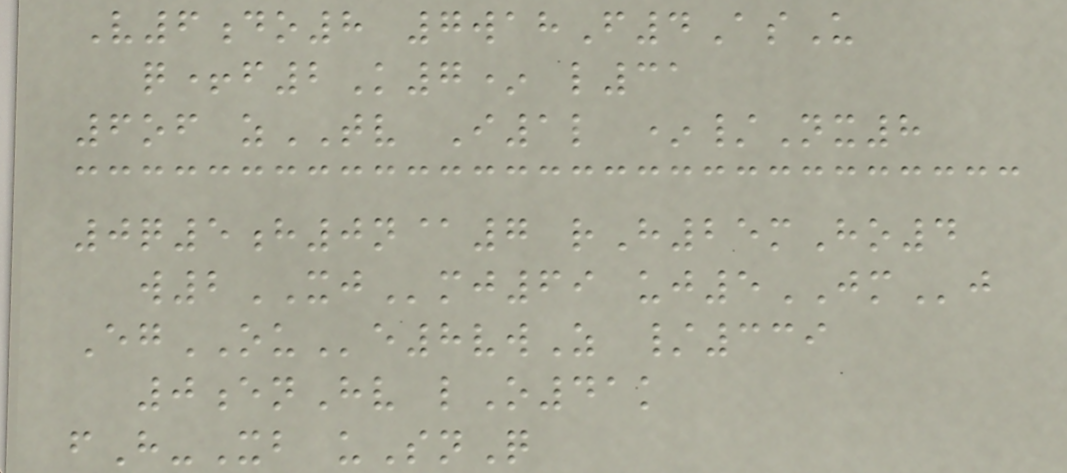V6do8 7wahF4AsU
q+f2K7* l31
6of zTV I1l */Nx8
0q5h0n@7 rH25mHo4
w2XJmj69 uj5JMj
EgOUe8vwZ /339
0enHv lO41k
fH-Xb uSnQ
